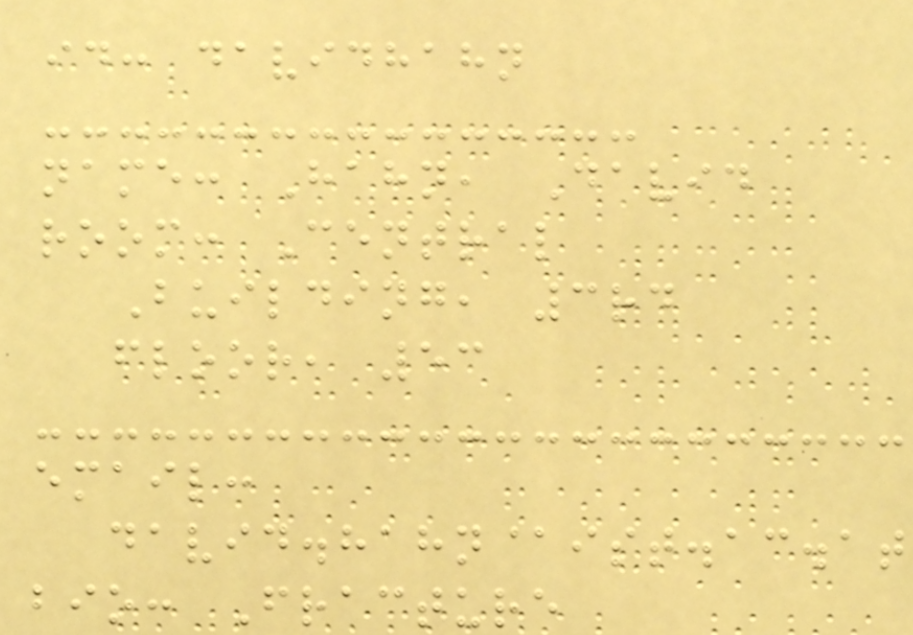id: davidhahn
name: Hahn, David
room: Central
Building, 3rd
floor, 53
email:
david.hahn@ist.ac.at
bio: Fracture
